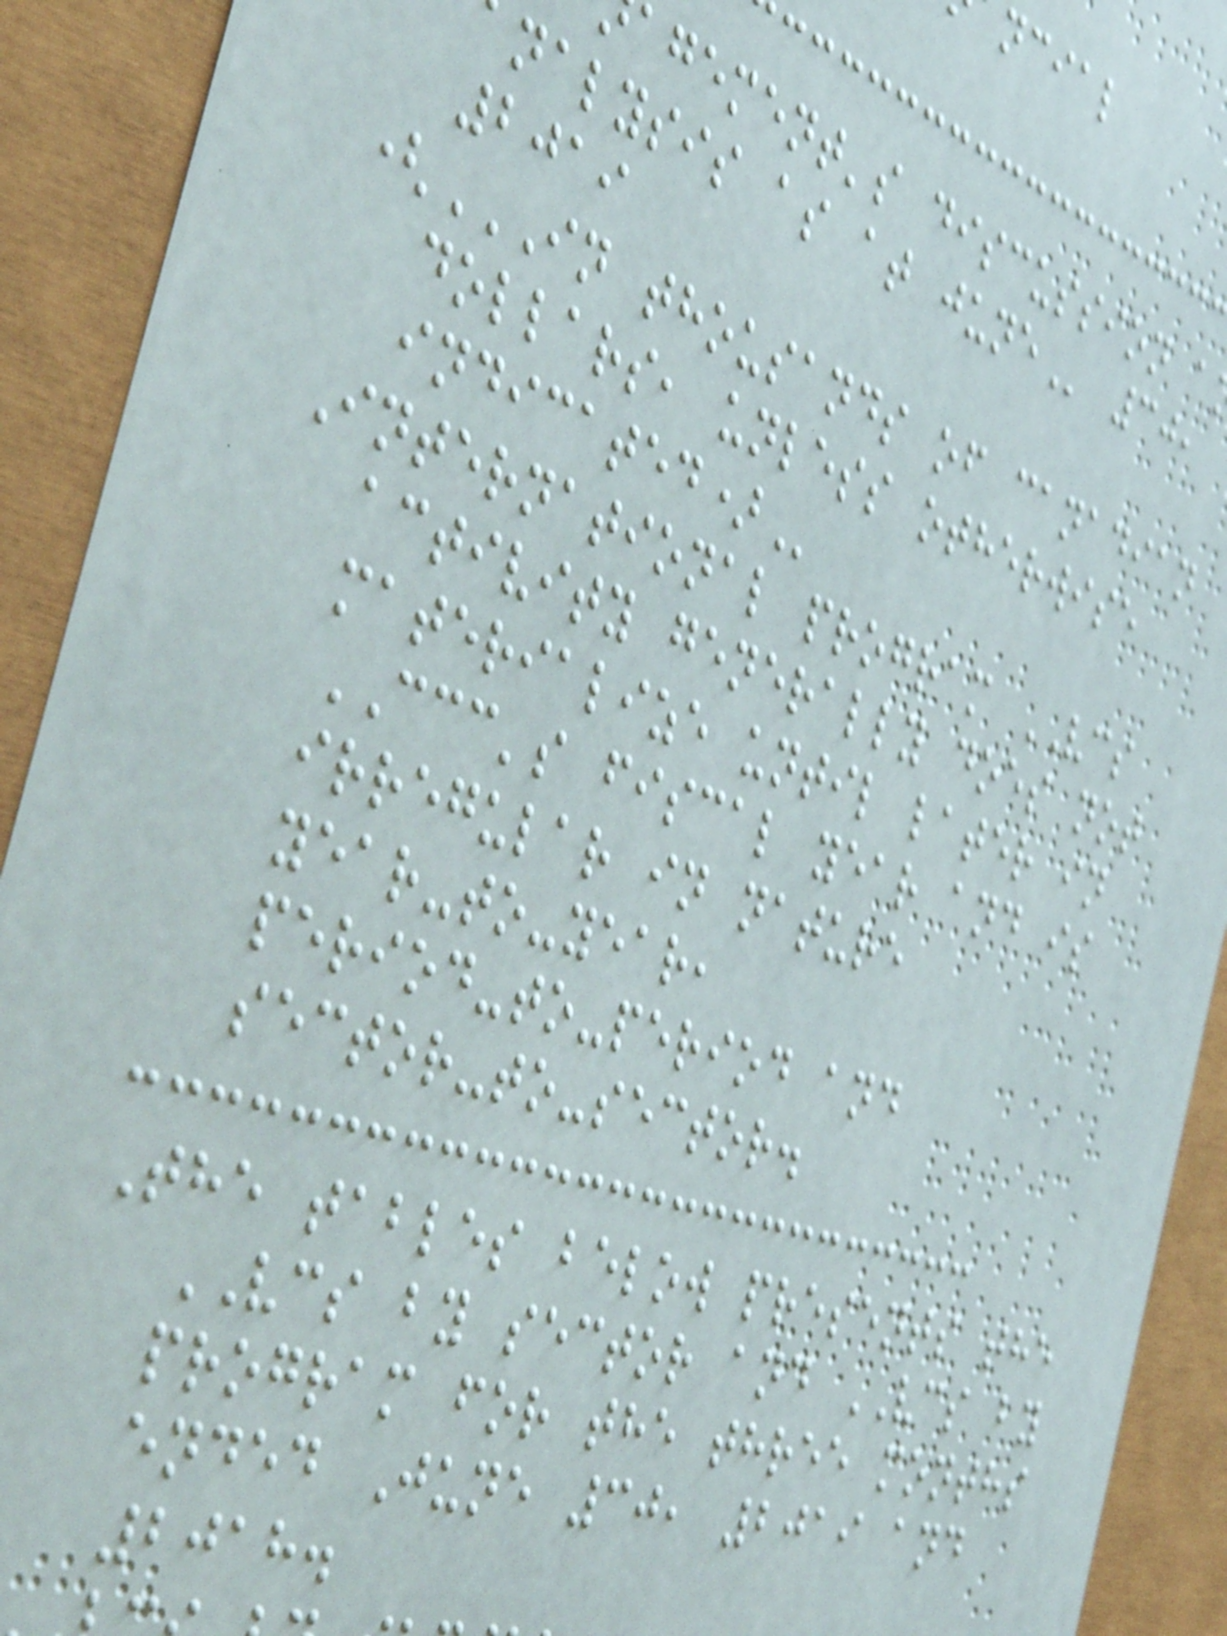agement's discussion
nalysis as at
2019
(IN THOUSANDS OF CANADIAN
dollars, unless otherwise
International program VCS
activity generally does not
materialize until later in
CCC's fiscal year and is
irregular in nature
year-to-year,
period-to-period and
sector-to-sector.
The tables below presents the
VCS by sector and VCS by
program for the three months
ended June 30, 2019 and
2018.
